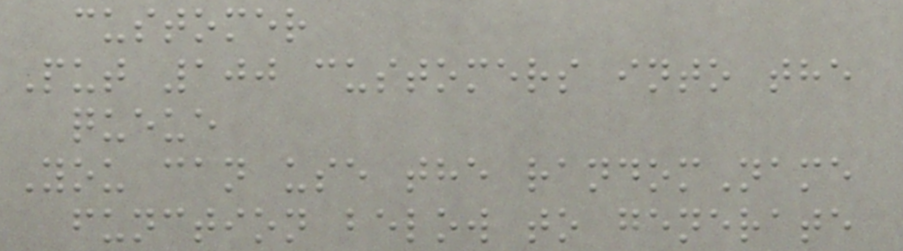customer
Put 100 customers into the
queue
You can use the randomName
function below to generate
